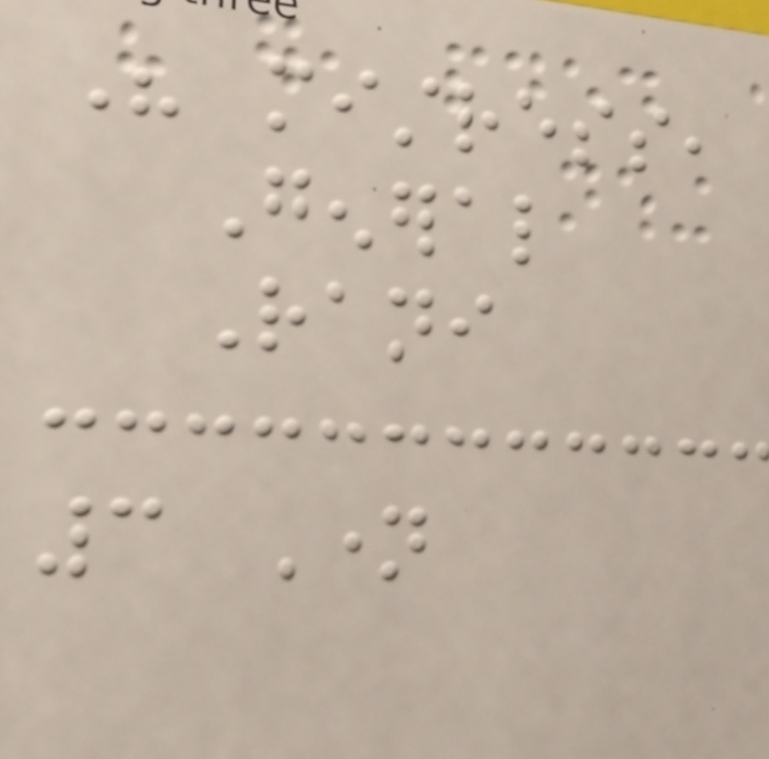His mistress,
General
Rani
3 Name
